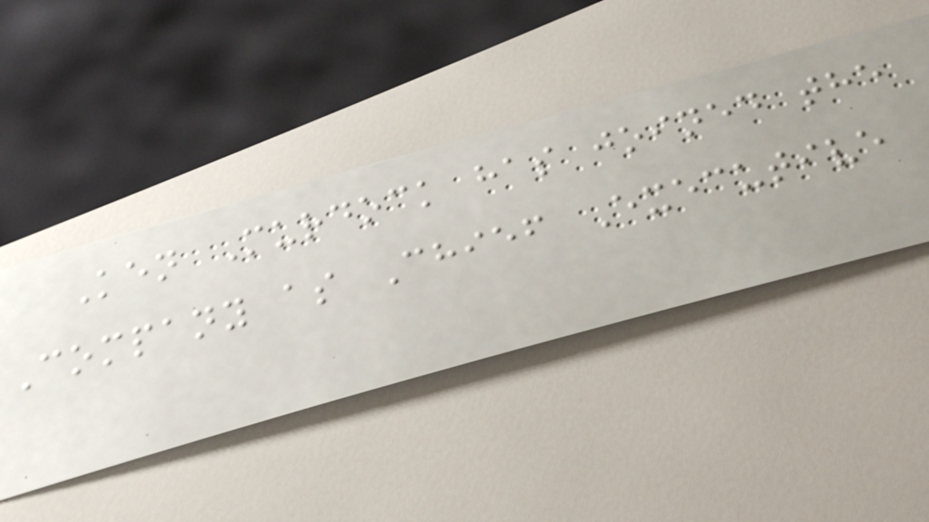Ken Murdock has joined the
Company as Chief Executive
